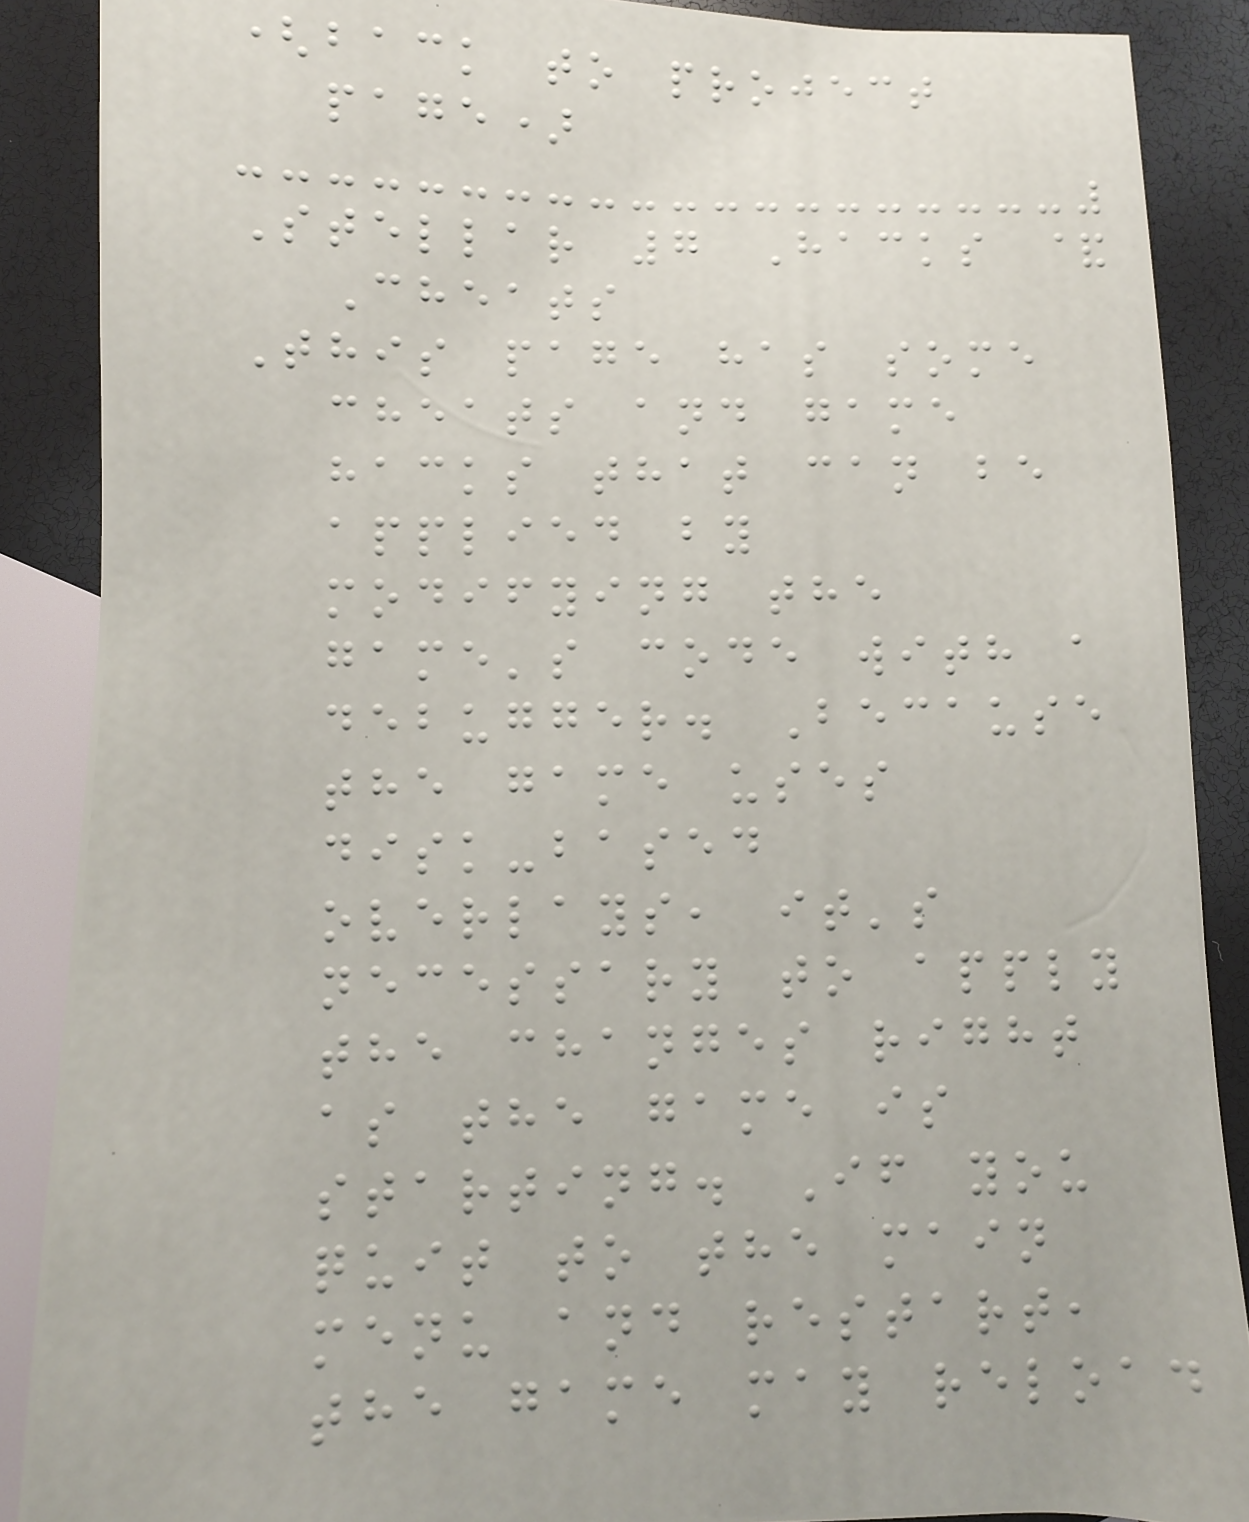(back to project
page)
Stellar 7 Hacks &
Cheats
This page has some
cheats and game
hacks that can be
applied by
modifying the
game's code with a
debugger. Because
the game uses
disk-based
overlays, it's
necessary to apply
the changes right
as the game is
starting. If you
quit to the main
menu and restart,
the game may reload
